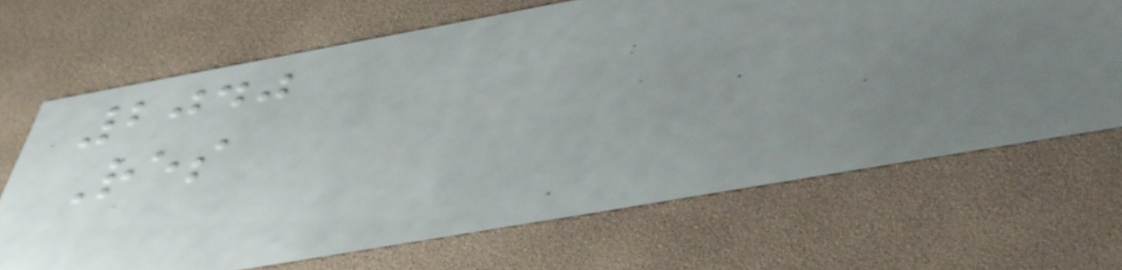2040
Res
